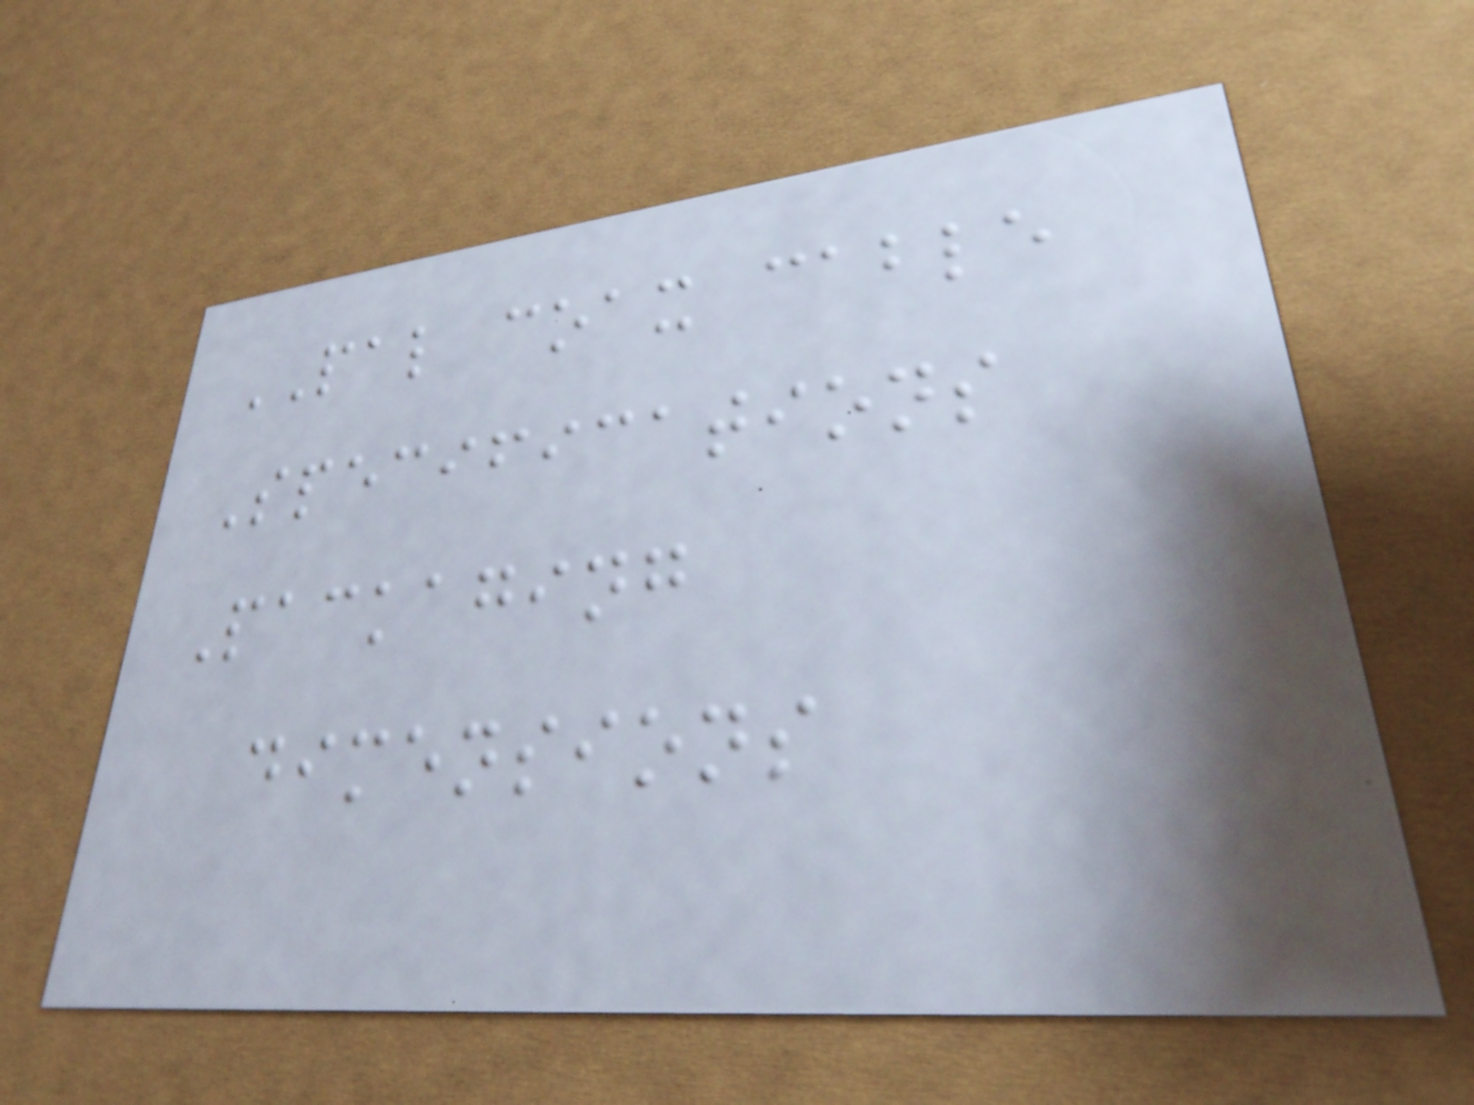PAL coax cable
Specifications
Packaging
dimensions
